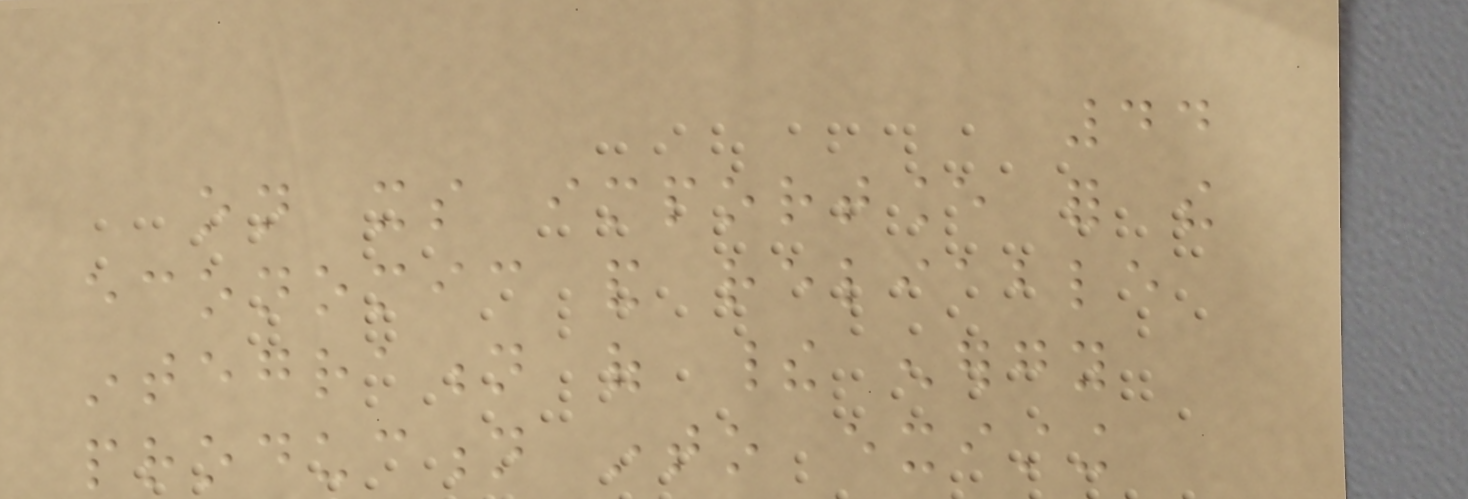44
on its importance for the
economic and reliable
integration of their energy
production into existing
